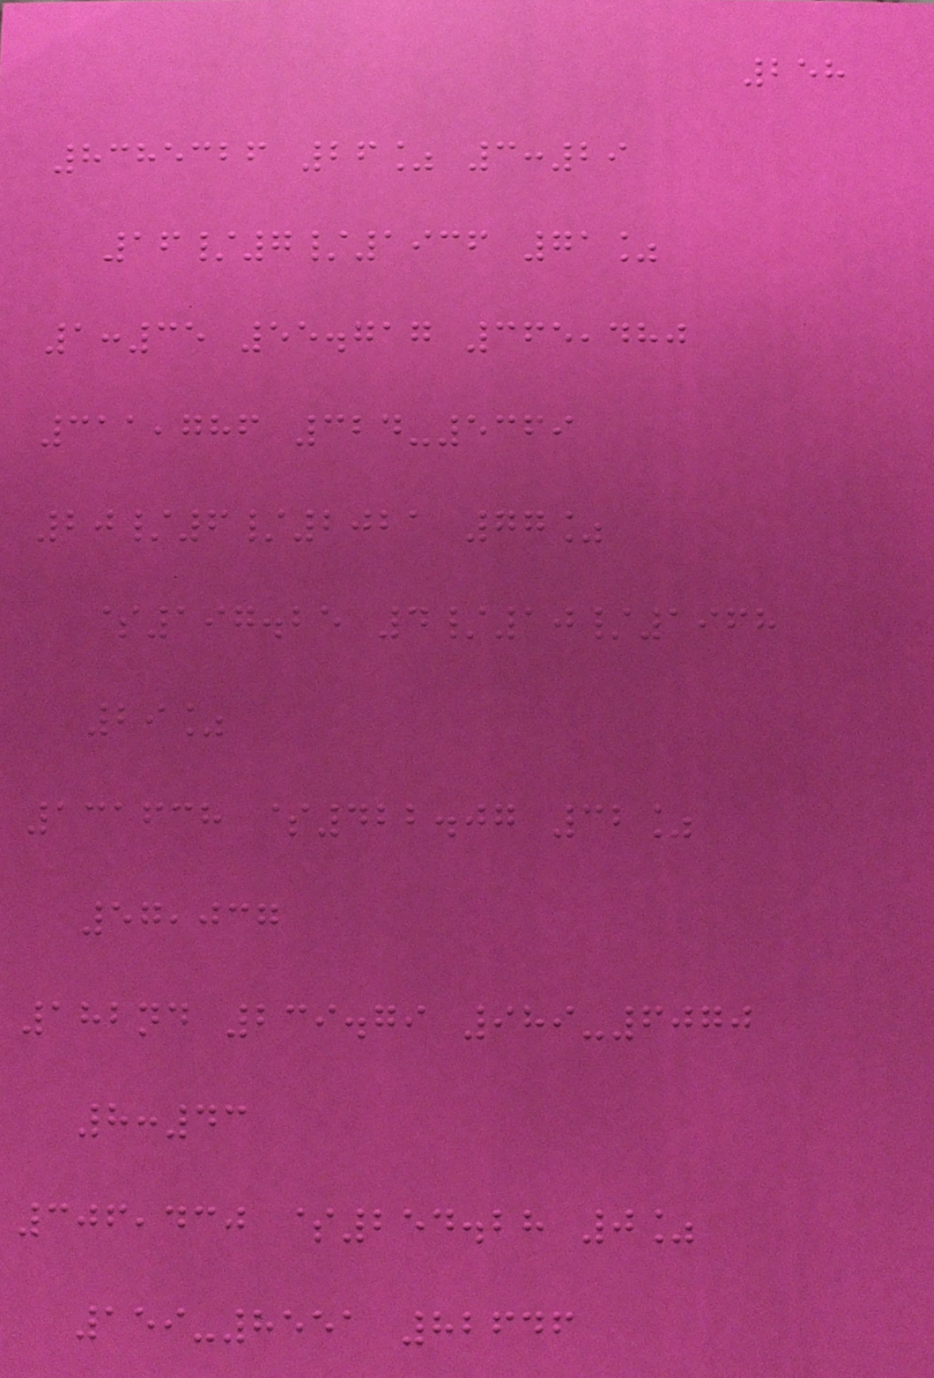258
8385326 26% 3:29
16/7/1936 71%
1:35 55.717 365,480
311,786 324-5369
20/6/2021 77%
$197.25 4/10/1968
29%
131638 $422.07 32%
57,037
182nd 239.79 989-6070
8:43
306,430 $254.28 0%
159-8551 82646
